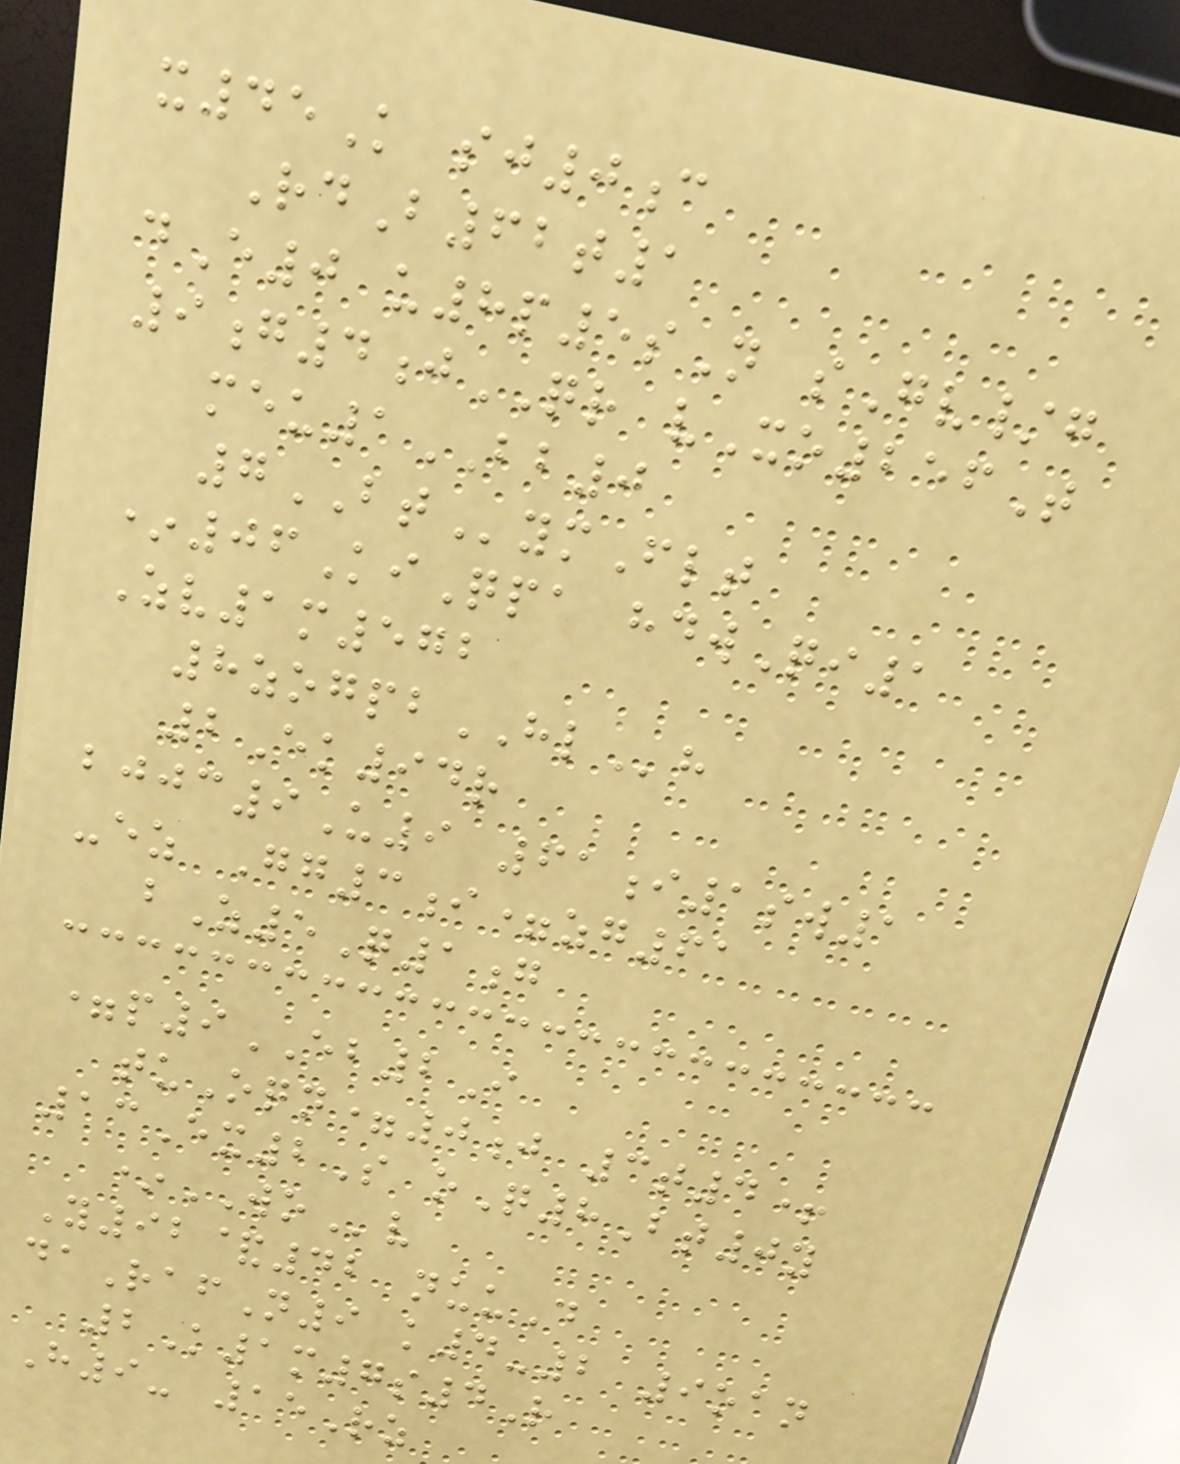x45K sj0c
RdB62t1
dE0 u8p5sN sGv/g
9g4jQR vXo256T
meu1BB0
7BTymFlt
*06KiQpa hdwQi1
Zv1m572
8zogpbHLh
2Ek94r
bjjc9U9 61i1sw1
-ez Gg3i=zg61
bZ5Q1g
=p9EB2I
tuOqn=0j 3t4+
13Ex2S oQ8Bt0y
*WOv
Y92&42 nuuD
daRafN9 k4-2 9oan
2K1m7s4R
H9- 15Rz
